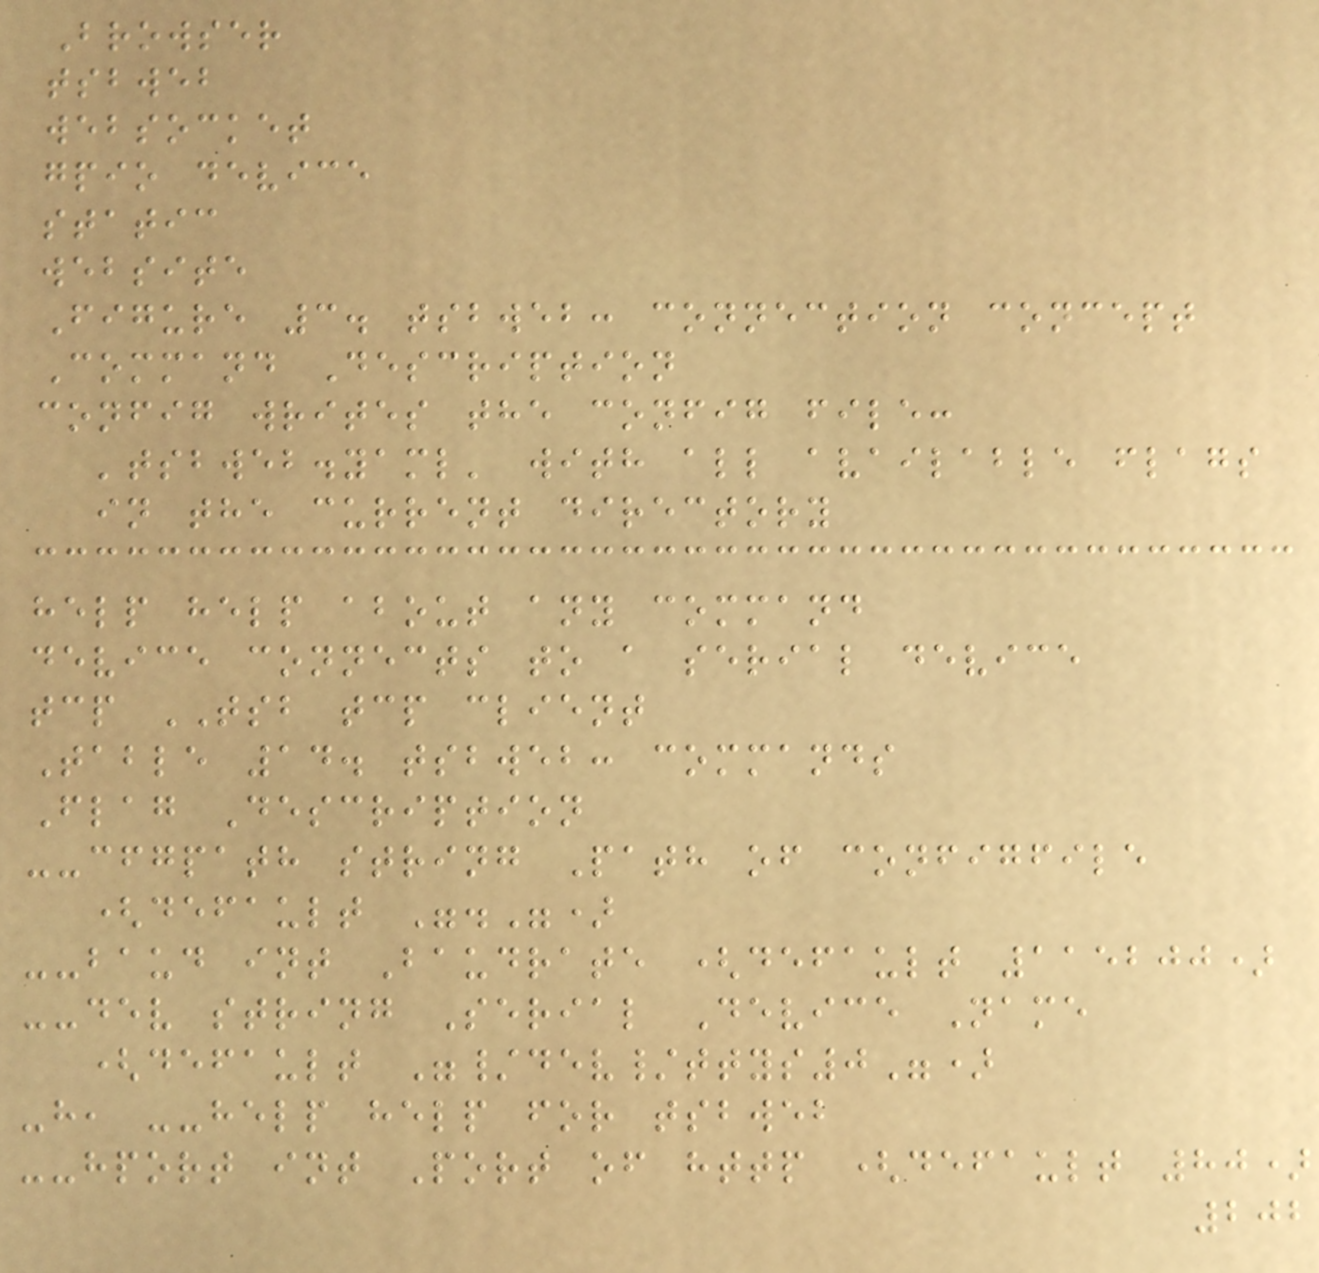Browser
tsbweb
websocket
gpio device
static
website
Figure 3. tsbweb: connection concept
Command Description
config writes the config file:
'tsbweb.yaml' with all available flags
in the current directory
help help about any command
device connects to a serial device
tcp TSB tcp client
Table 14. tsbweb: commands
Flag Description
--cfgpath string Path of configfile
(default ".")
--baud int Baudrate (default 115200)
--dev string Serial Device Name
(default "/dev/ttys0")
-h, --help help for tsbweb
--hport int Port of http (default 80)
202
